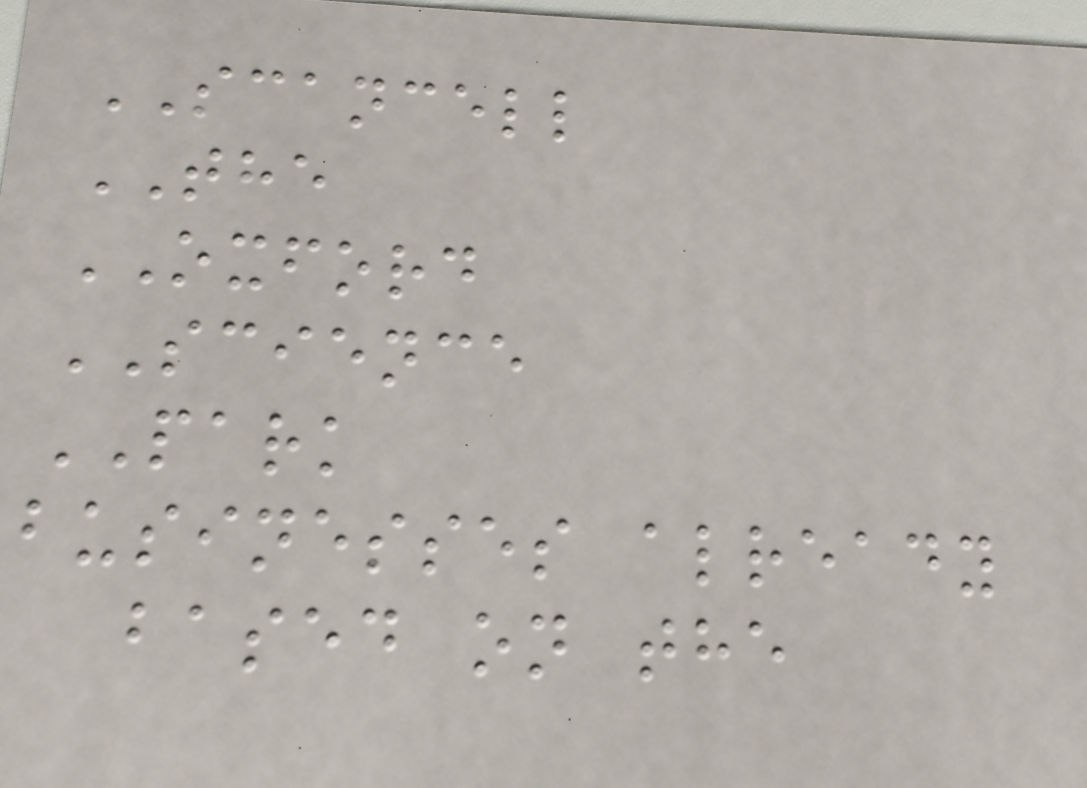SCANCELL
THE
OXFORD
SCIENCE
PARK
businesses already
based on the
